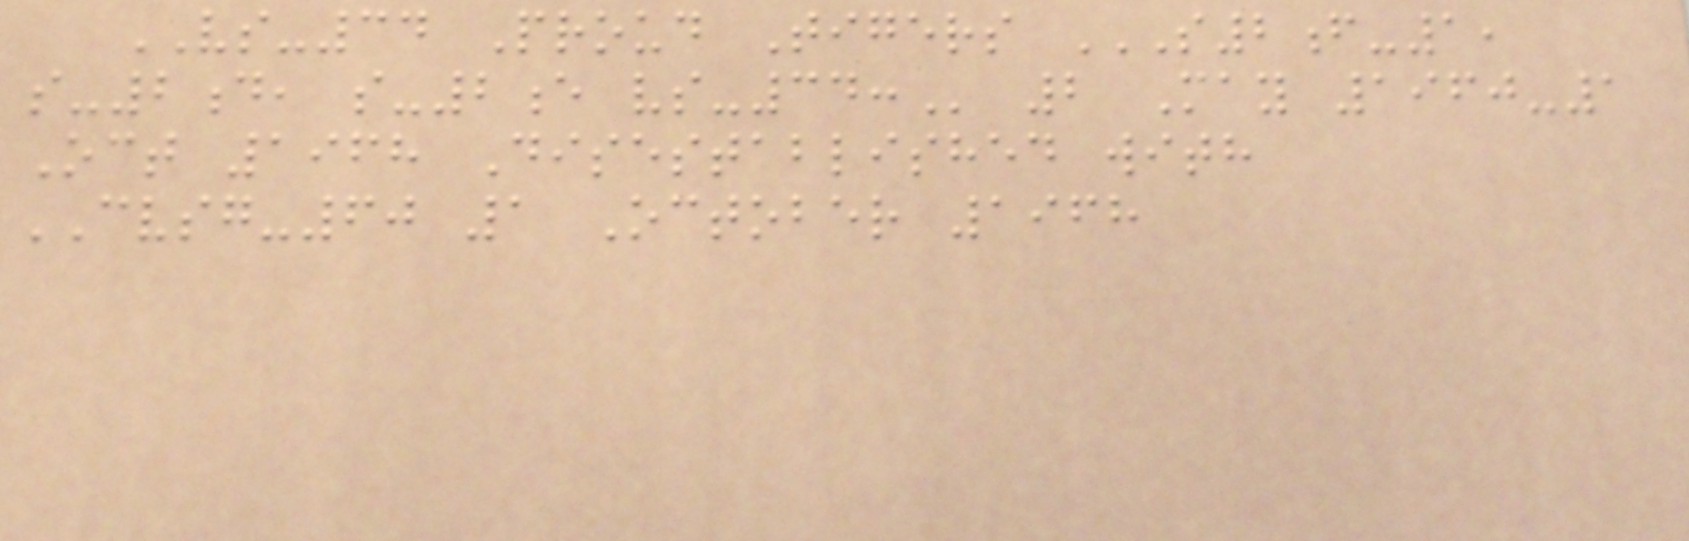VS-34 Proud Tigers S2F-1,
S-2D, S-2E VS-34: 2 May 1960-1
Oct 1968 Disestablished with
CVSG-60 1 October 1968
